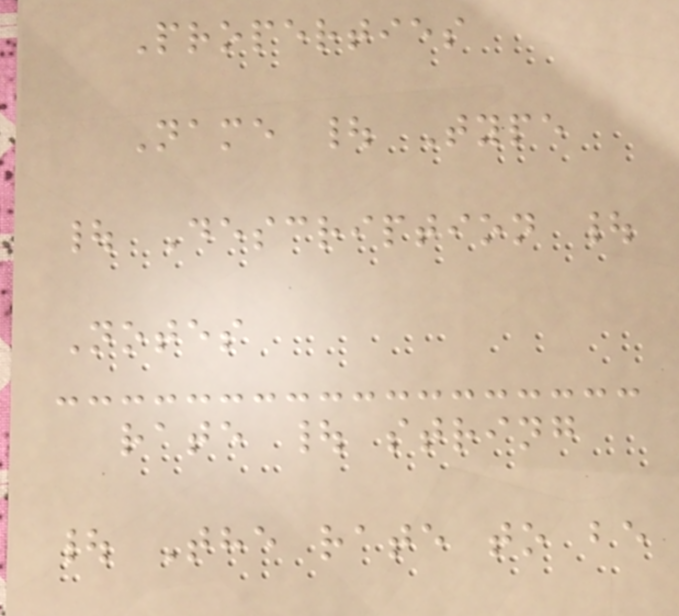Properties
Name | Type
| Description |
Notes
rate | string
| The rate to be
